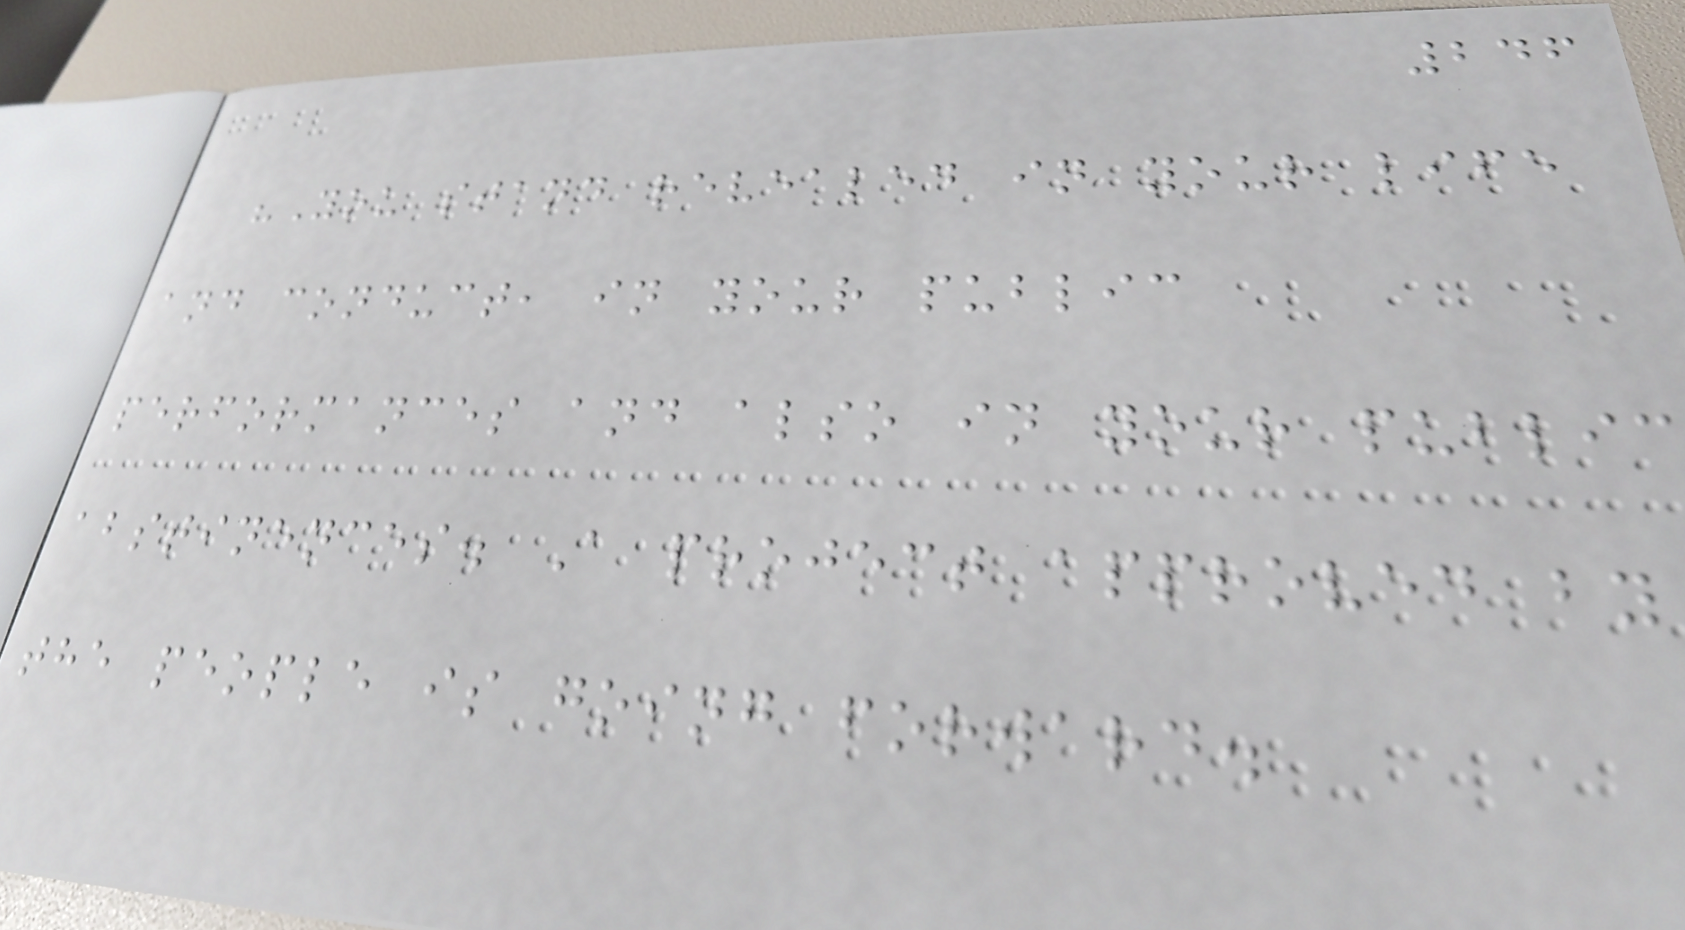246
"You stand revealed in your life
and conduct, in your public
performances and also in your public
abstinences. A project approved by
the people is going forward.
